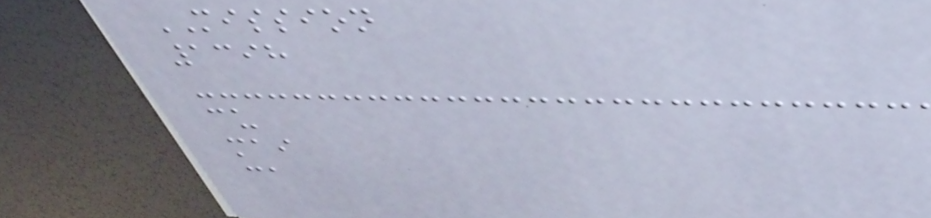MISSION
1398
cu
mai
ca
